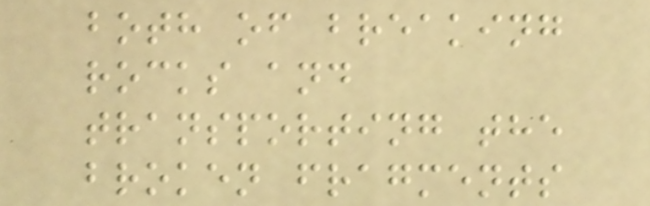both of breaking
rocks and
transporting the
broken fragments
